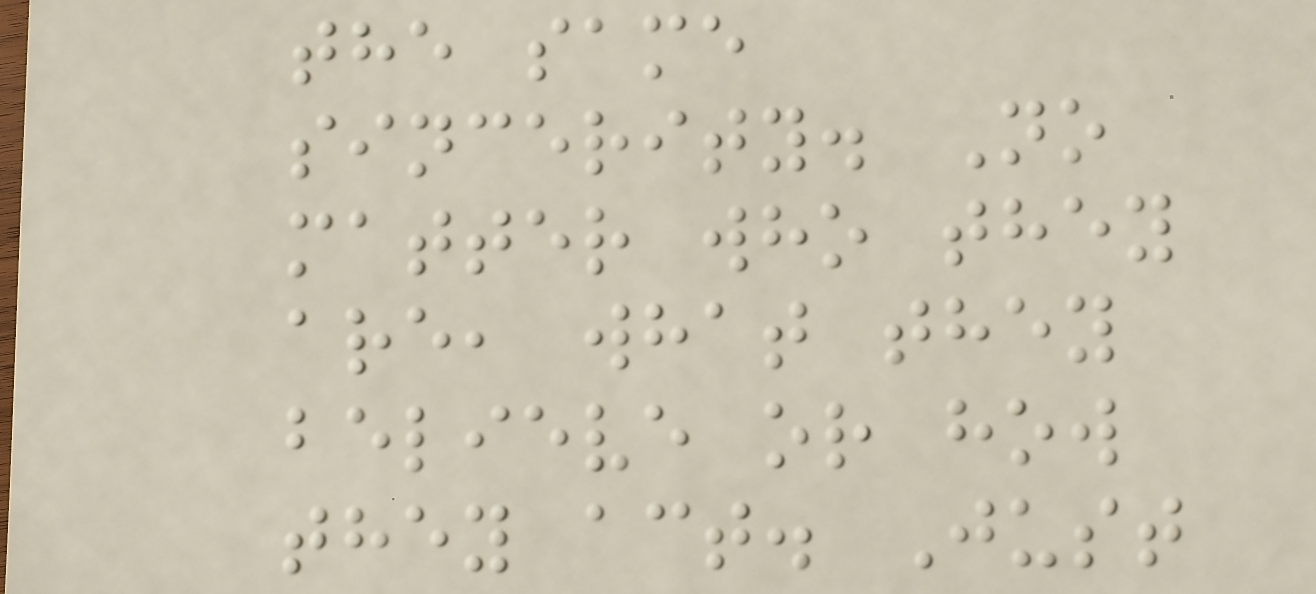the same
sincerity. No
matter who they
are, what they
believe or how
they act. Just
